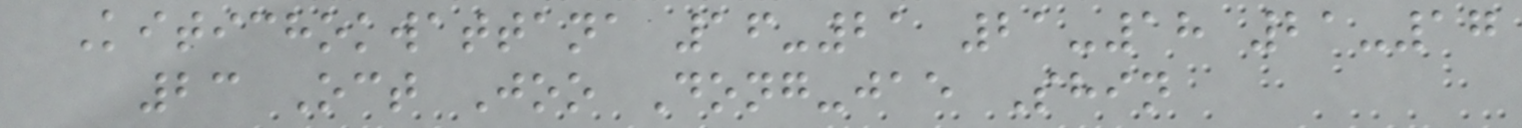Kitichokwattana 16-21 21-18 21-17
23 Oct Joo Dong-jae Shin
